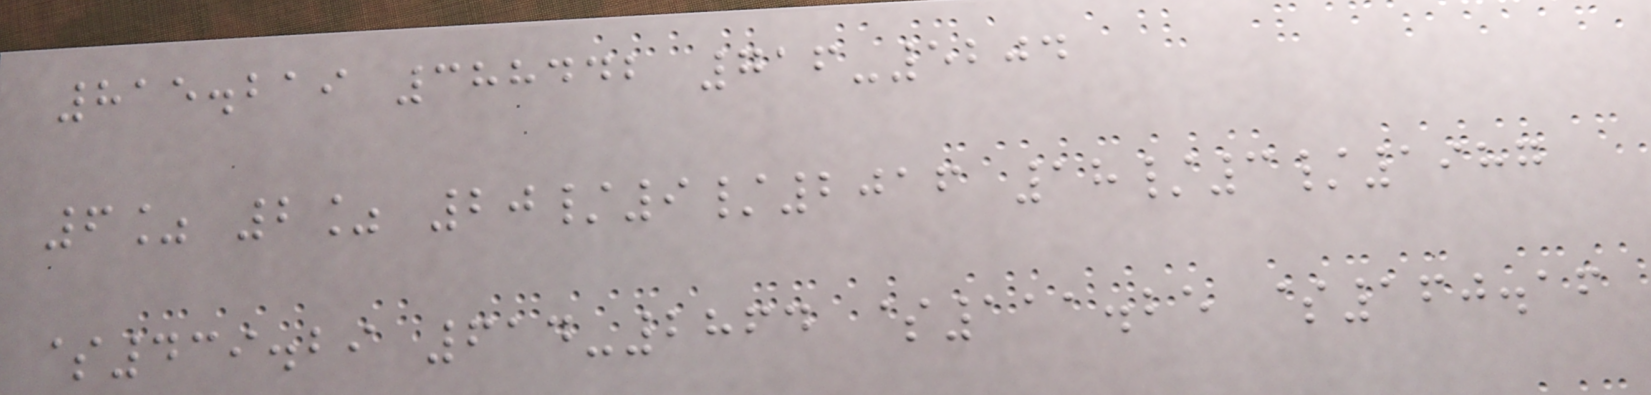815.219 388442 716-5204
6% 2% 20/9/2016 18/3/1987
$439.29 614-2864 $111.25 $160.16
